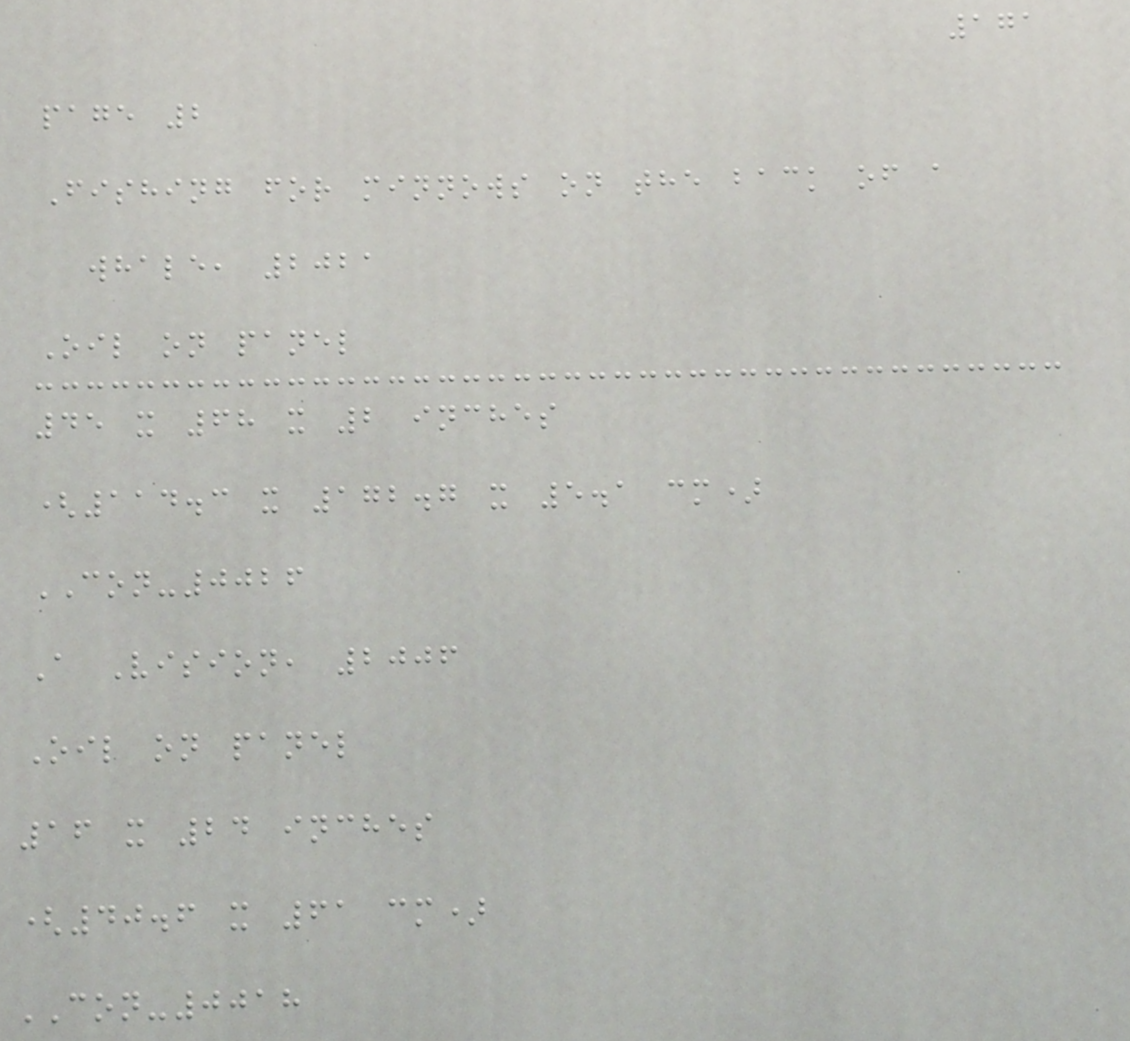171
page 2
Fishing for minnows on the back of a
whale, 2021
Oil on panel
45 x 68 x 2 inches
(114.3 x 172.7 x 5.1 cm)
CON-0026
A Vision, 2006
Oil on panel
16 x 24 inches
(40.6 x 61 cm)
CON-0018
